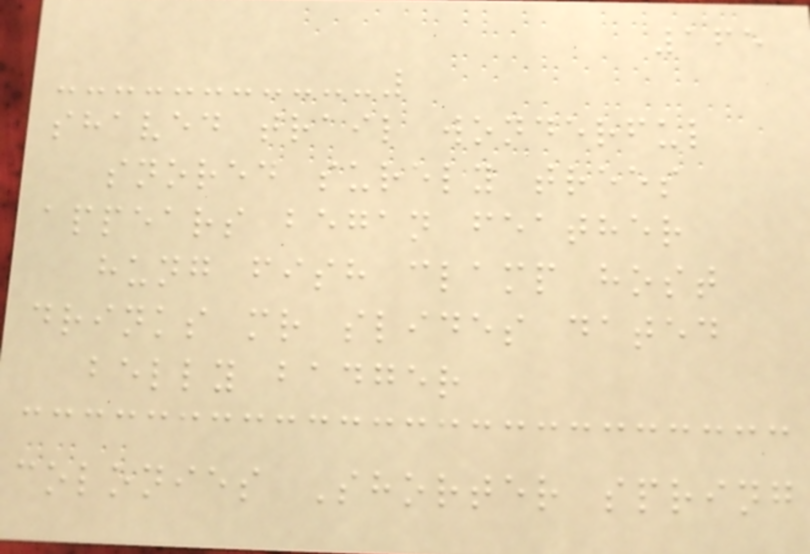165
shaved trail wonderful
snored surely trees
appears began feather
hung fish clamp host
drinks mr slides dated
belly badger
colonies Shorter spring
